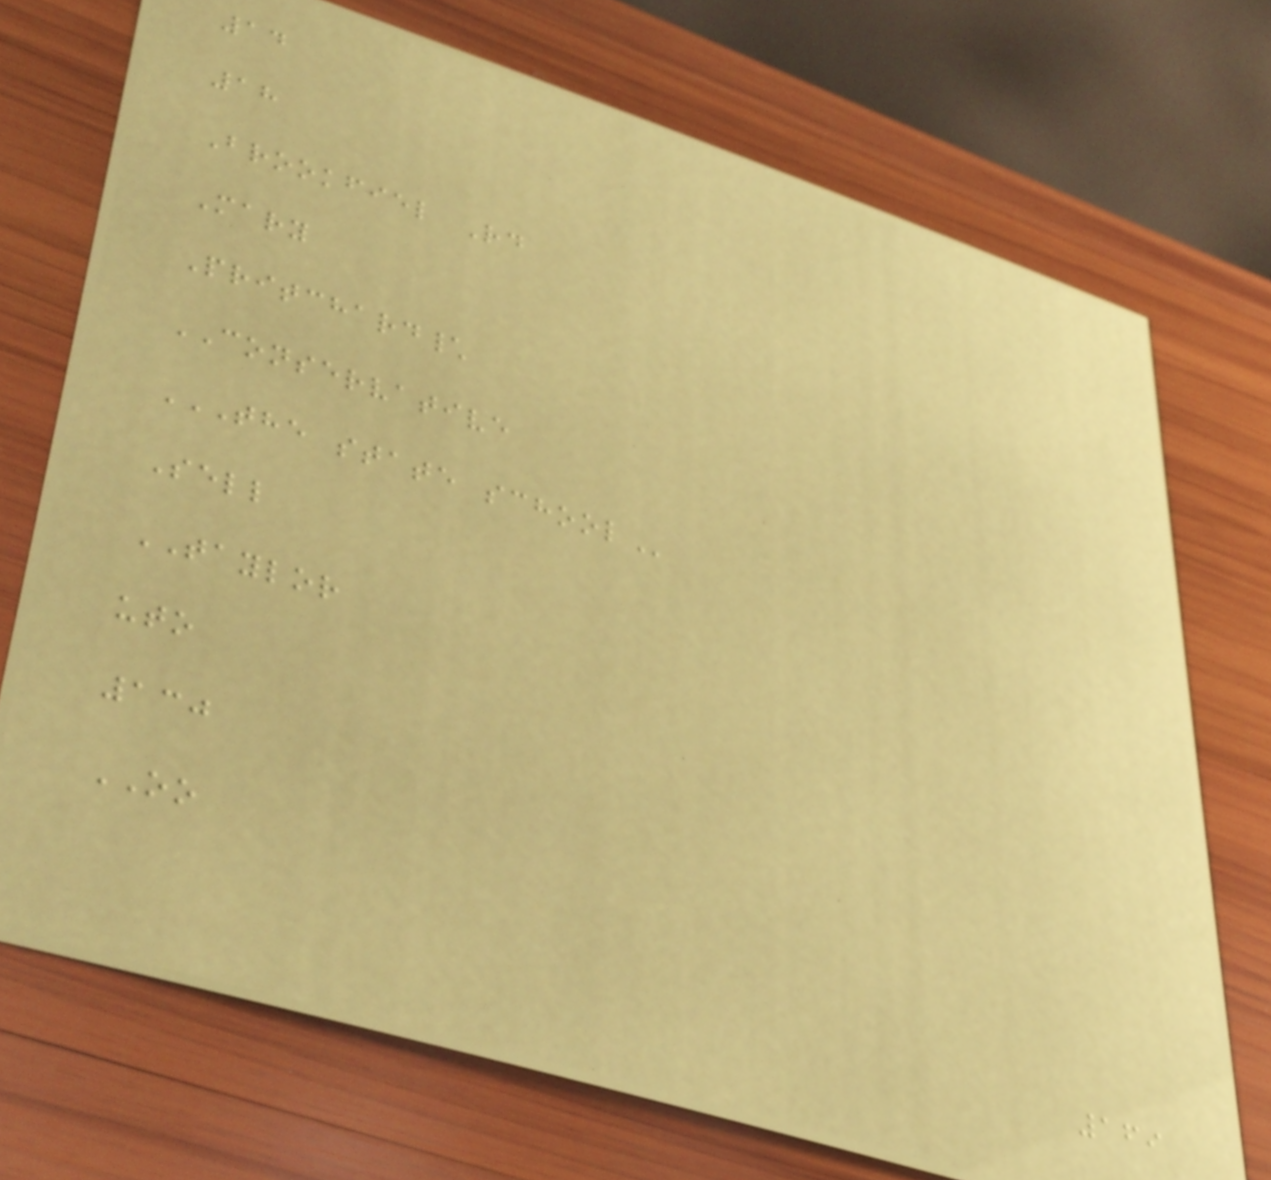14
18
Brookfiel Rd
Mary
Pritchard\
CONSERVATIVE
THE STATE SCHOOL
Sell
TAYLOR
uto
130
OO
169
